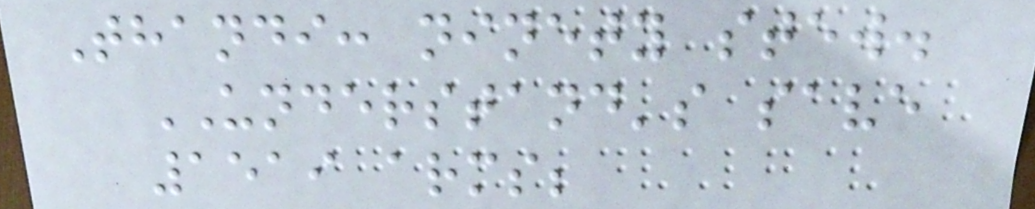Thandi: ninety stew.
UNDERSTAND's save
1519 arms;
